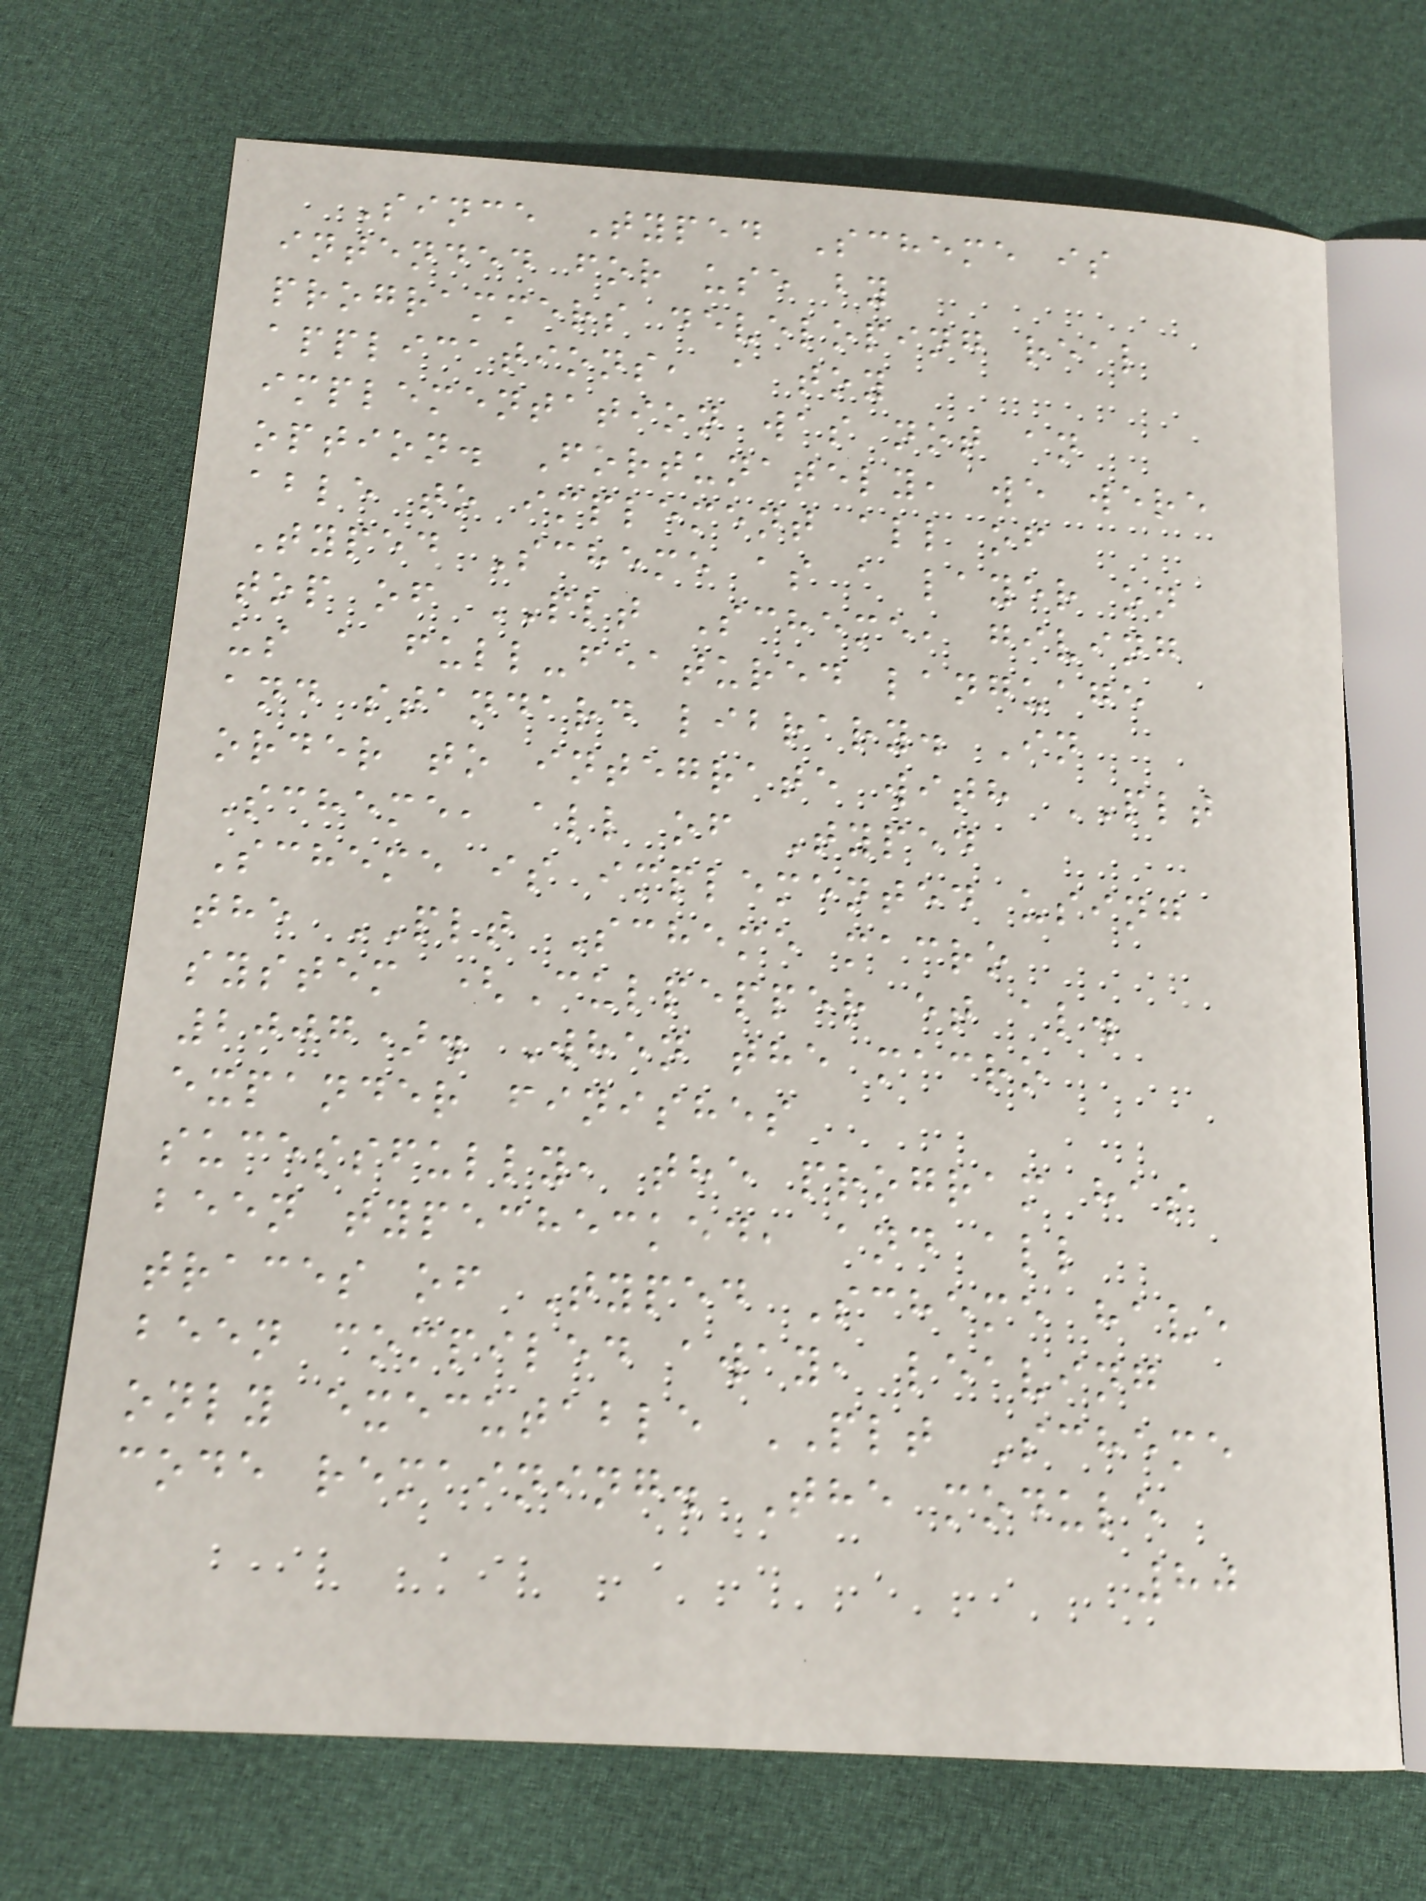Since Typed Scheme is
intended for use by
programmers developing real
applications, a toy
implementation was not an
option. Fortunately, we were
able to implement all of
Typed Scheme as a layer on
top of PLT Scheme, giving
us a full-featured language
and standard library. In
order to integrate with PLT
Scheme, all of Typed
Scheme is implemented using
the PLT Scheme macro
system (Culpepper et al.
2007). When the macro
expander finishes
sucessfully, the program has
been typechecked, and all
traces of Typed Scheme have
been compiled away, leaving
only executable PLT Scheme
code remaining. The module
80
